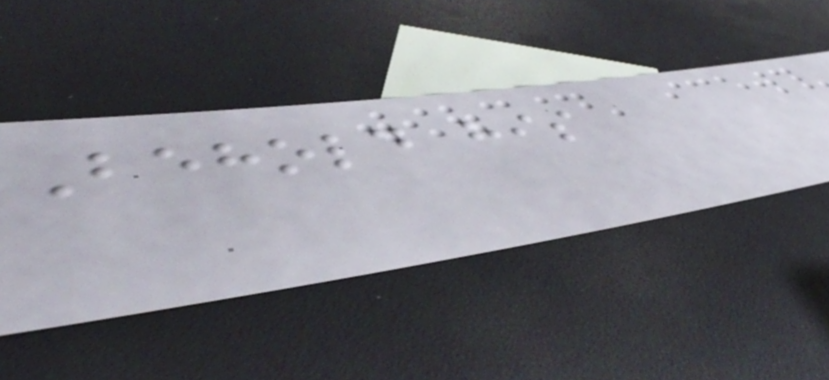Behold his
